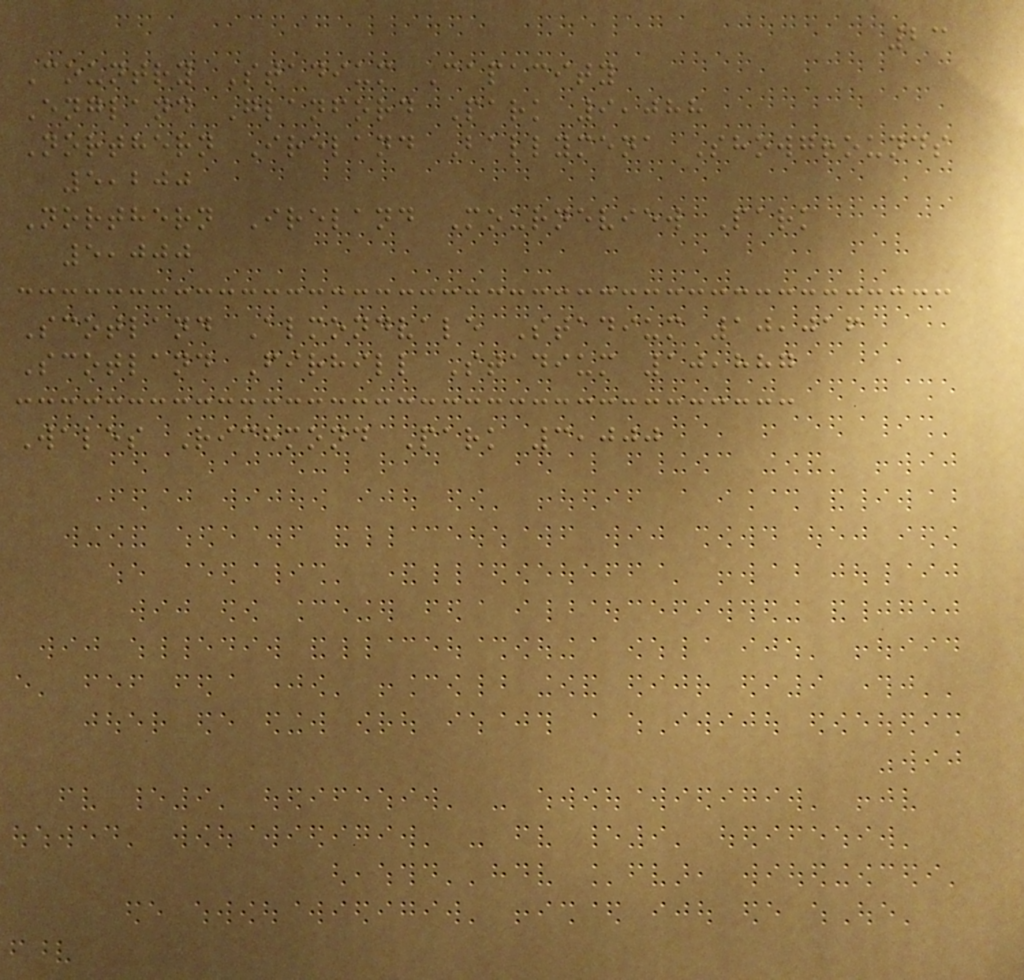23
Country Stadium Capacity
England Glanford Park 9,088
Northern Ireland Ballymena Showgrounds
5,200
Northern Ireland Mourneview Park
5,000
Scotland Almondvale Stadium 10,016
Scotland Firhill Stadium 10,887
Wales Richmond Park 3,000
